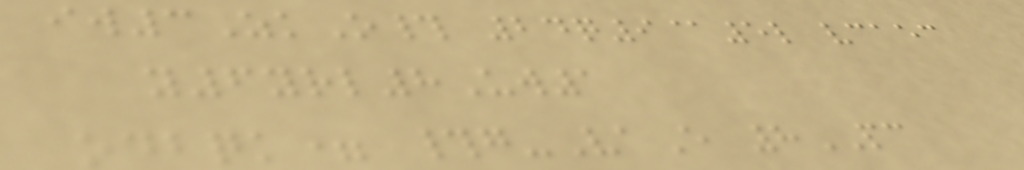iw3ZkO# 24q9@5l vcaec
y6yrl8Uw1
odbqk= #g-VaE 8PC
